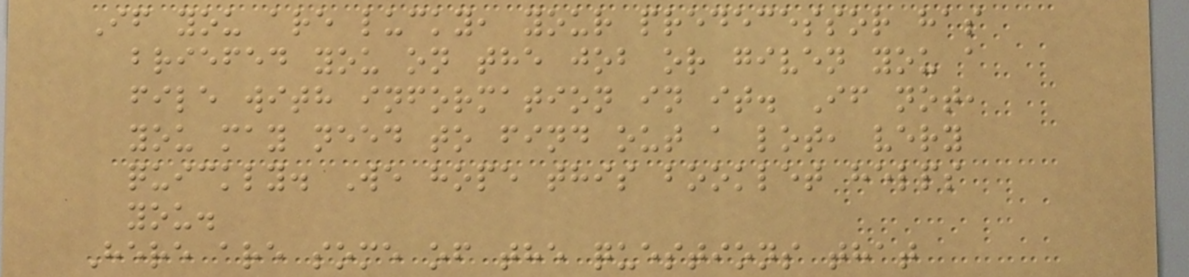If you are lucky, your predecessor has
briefed you on the job or given you a
file with information in it. If not,
you may need to find out a lot, very
quickly. We hope this booklet helps
you.
Here are some of the questions that
